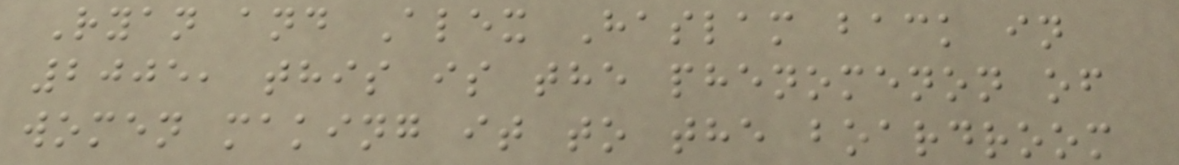Ryan and Alex Haslam back in
2005, this is the phenomenon of
women making it to the boardroom
